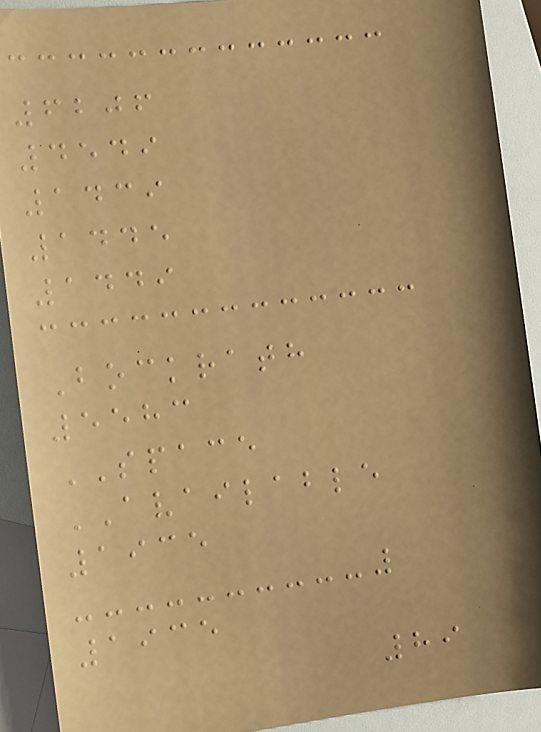6206
4549
1439
1445
1449
Bockrath
5583
SPACE
AVAILABLE
1935
1935
89
